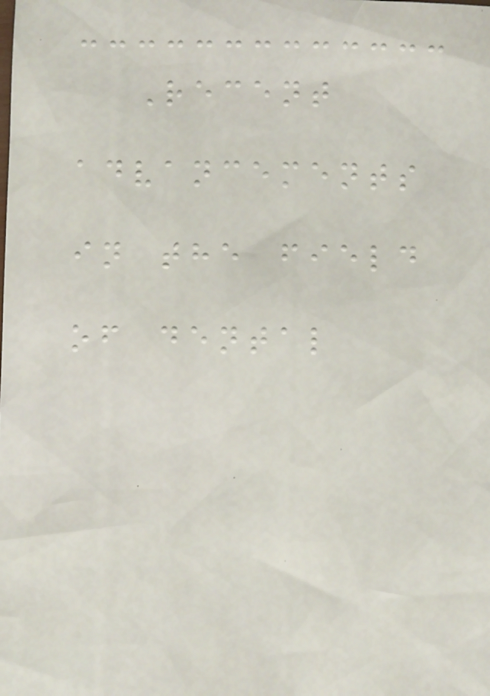Recent
advancements
in the field
of dental
